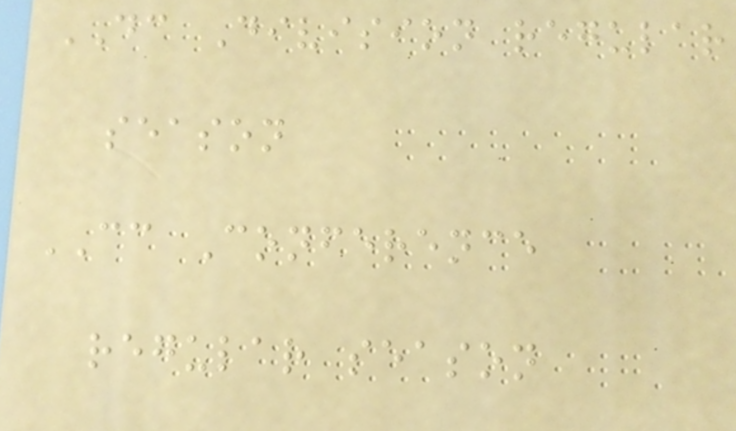DC Division regular
season
CC Conference
regular season
